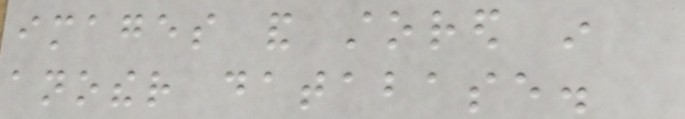images and stored in
another database.
